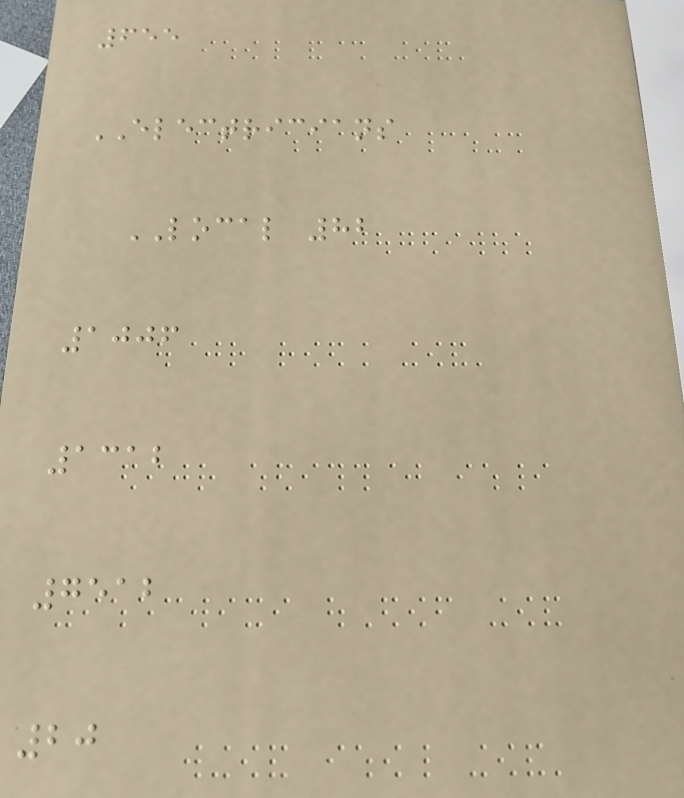655
ELECTRICIANS
LOCAL 82
1006
1312
7512
20
